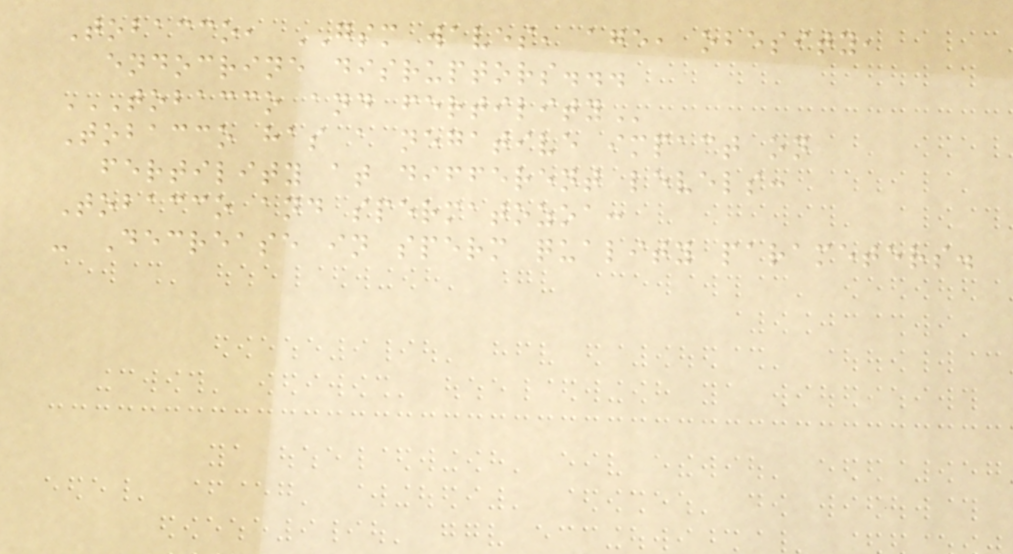Tobacco, GSM waves, age, obesity,
endocrine disruptors...
TOBACCO AND FERTILITY
Tobacco has a negative impact on
fertility at different levels:
Tobacco and spermatozoa:
- Decrease in sperm quality parameters.
